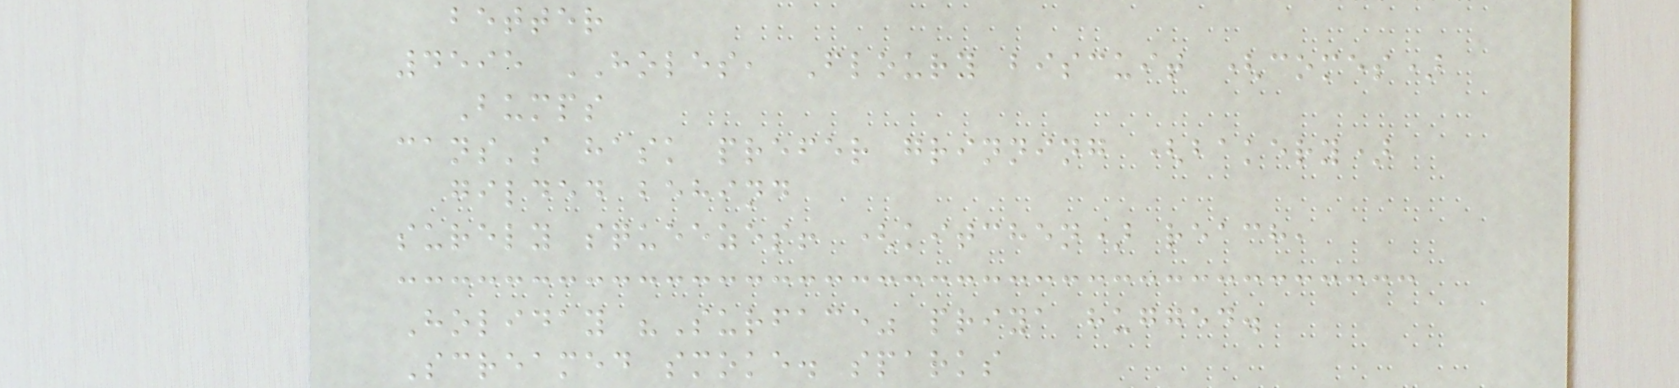better
4595 HOLES, Floury biscuit (comes)
Bumps
cans's hask prefer grinning (bakery)
gilded behind
surely squeezes! (kitchen) reach,
Holiday "Surface" priya hugged.
Screamed smoke. sparks
